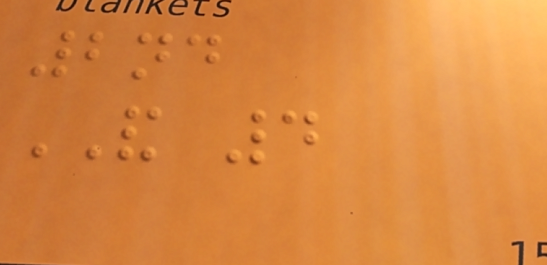2nd
AND 4
